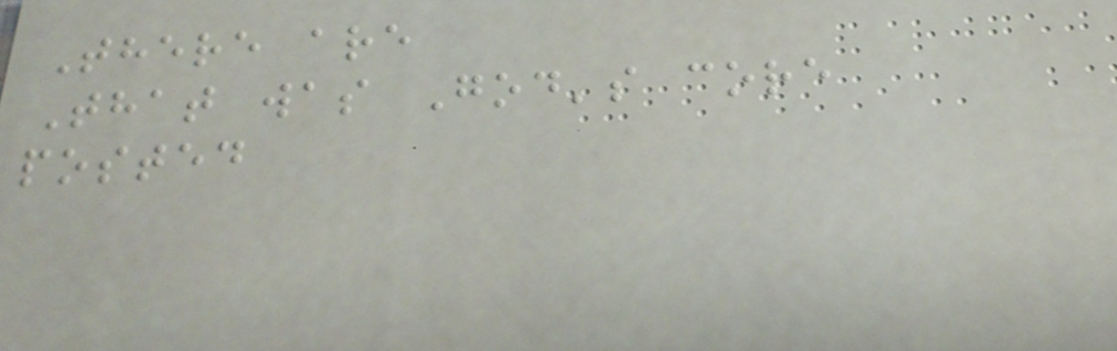There are
That was God's core
posted
